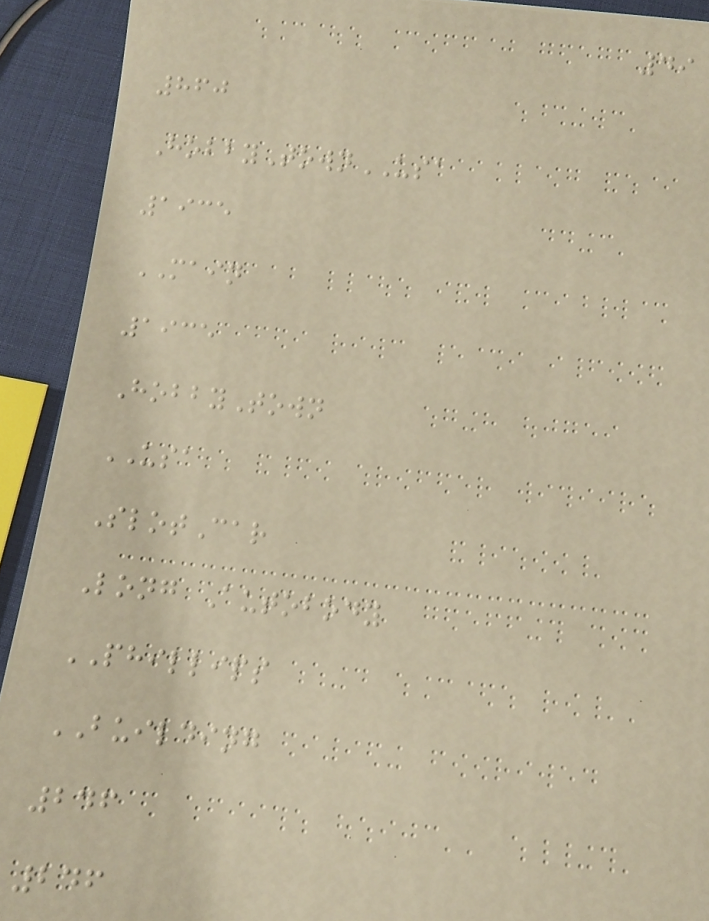49
860
HobbyTownUSA
1935
MAIN
1935
HobbyTown
USA
SlotCar
Long Autobody
PHILLIPS
BUILDING
246
246
